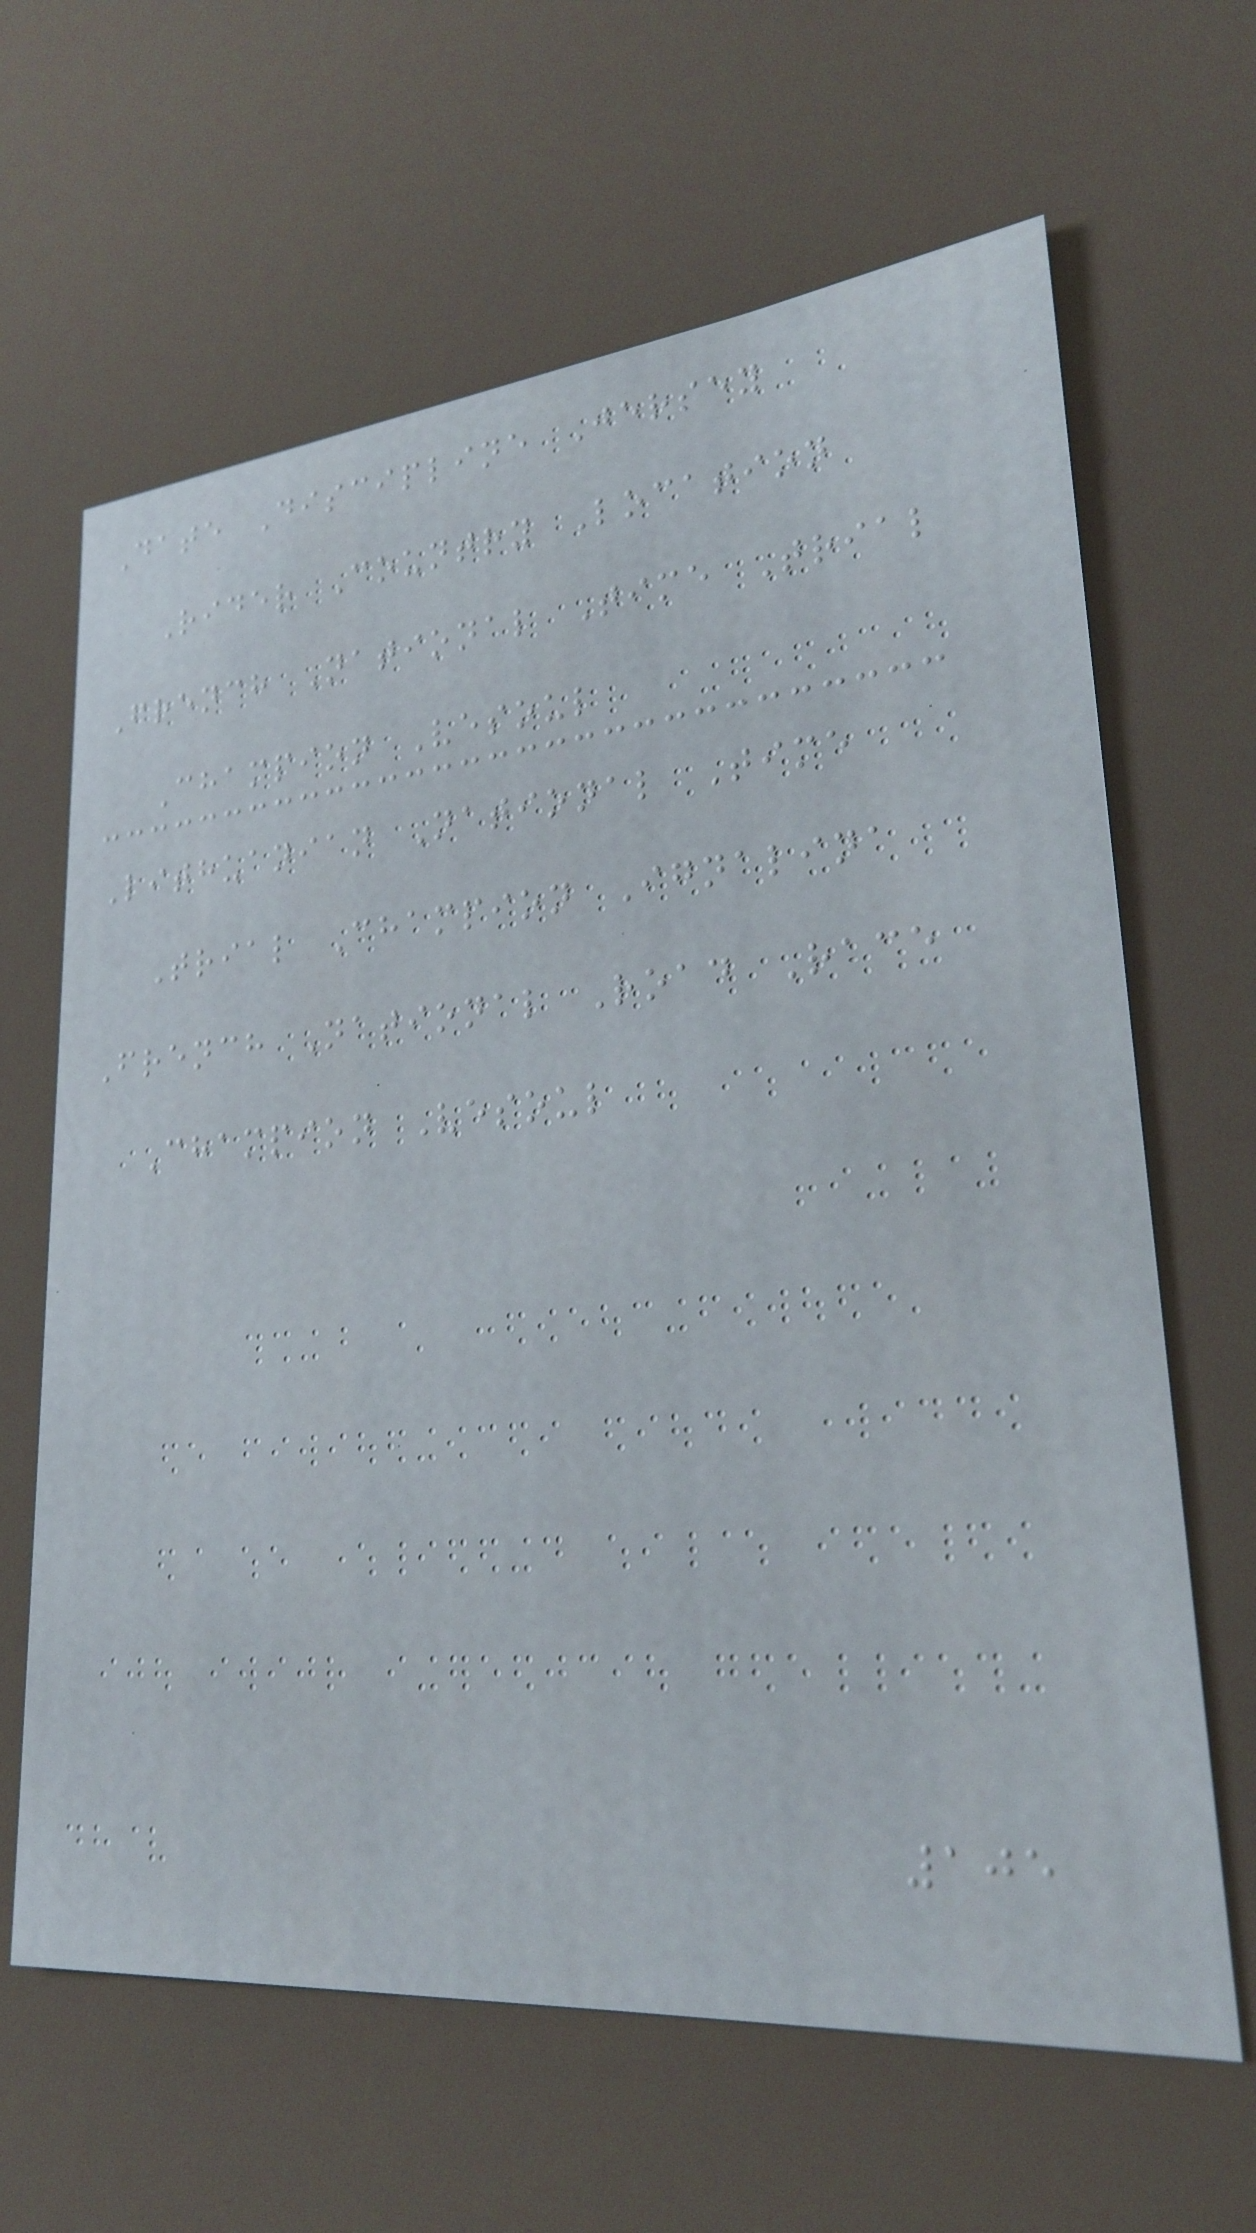Date Discipline Jersey
Rider Country Location
French National Time Trial
Champion Vesoul
Lithuanian National Time
Trial Champion Ignalina
French National Road Race
Champion Vesoul
105
